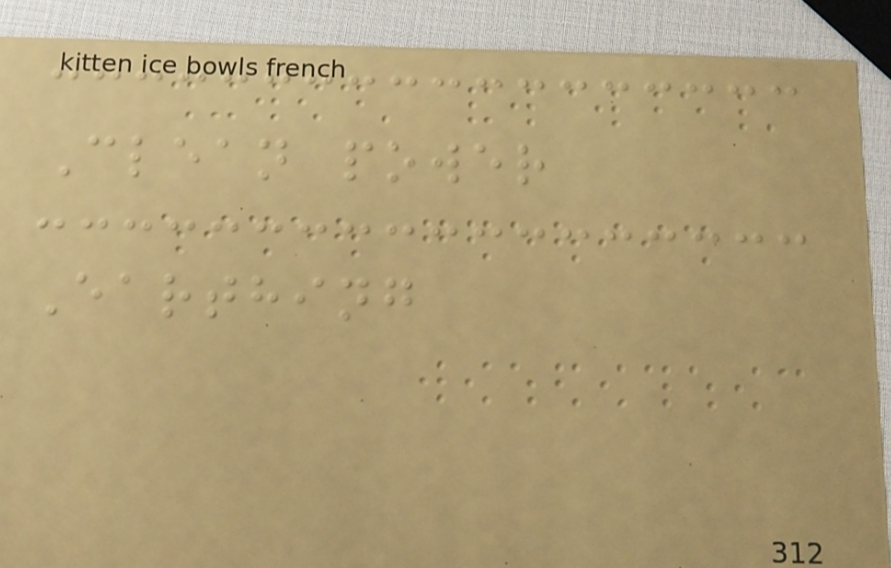Clean power
Earthing
